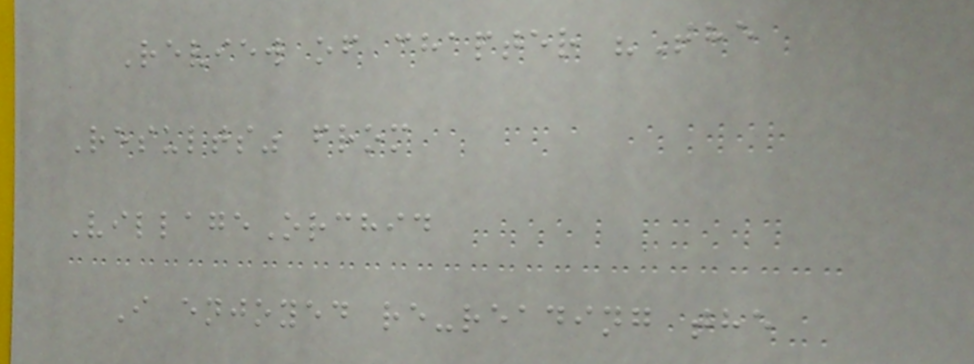Review of chapter "The
Results" from
VillageOrchid
I enjoyed re-reading the
